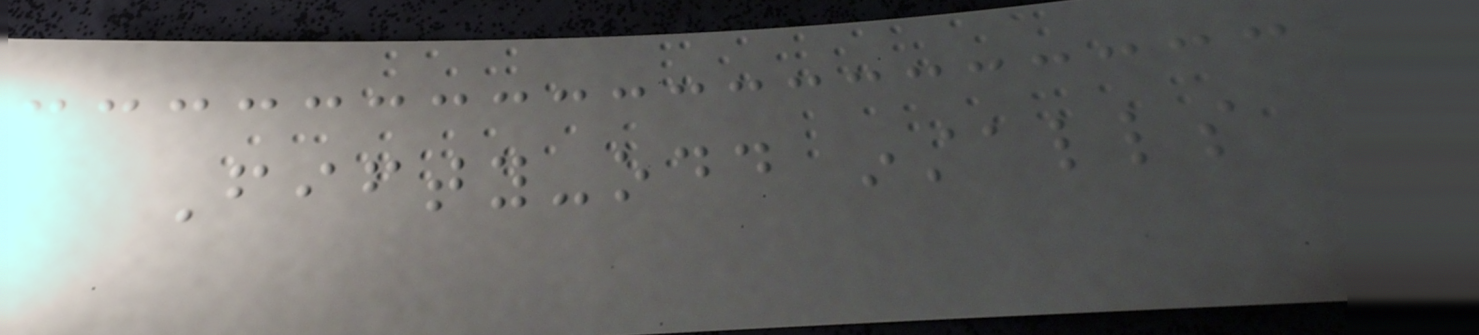Fifty-odd installs
